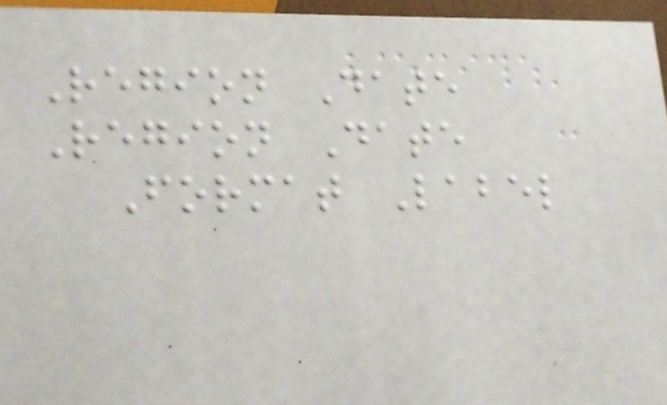Region Date
Region Date
Format Label
